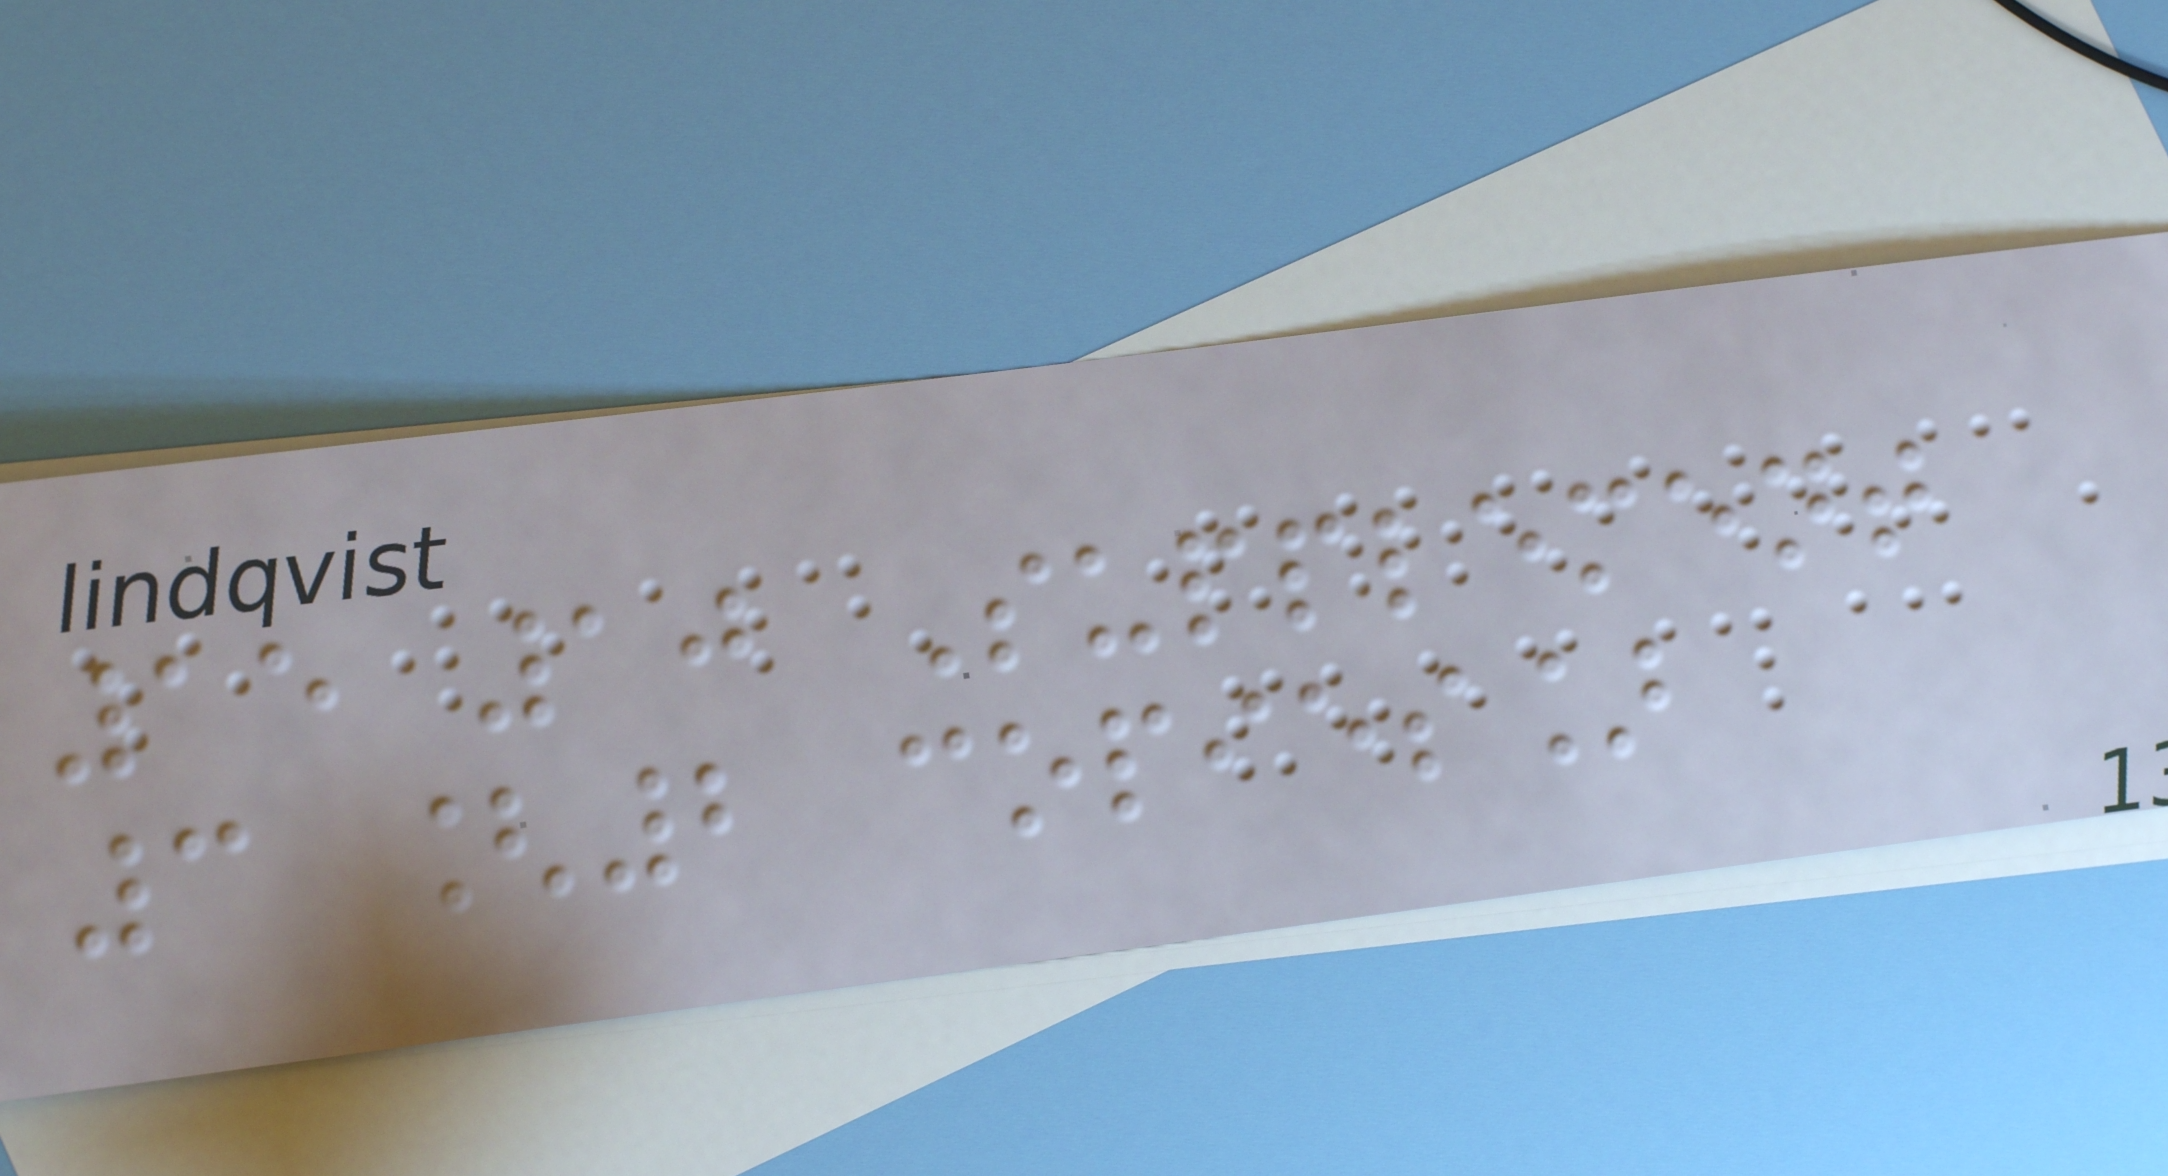15 10 Supplement
3 [2 copies]
